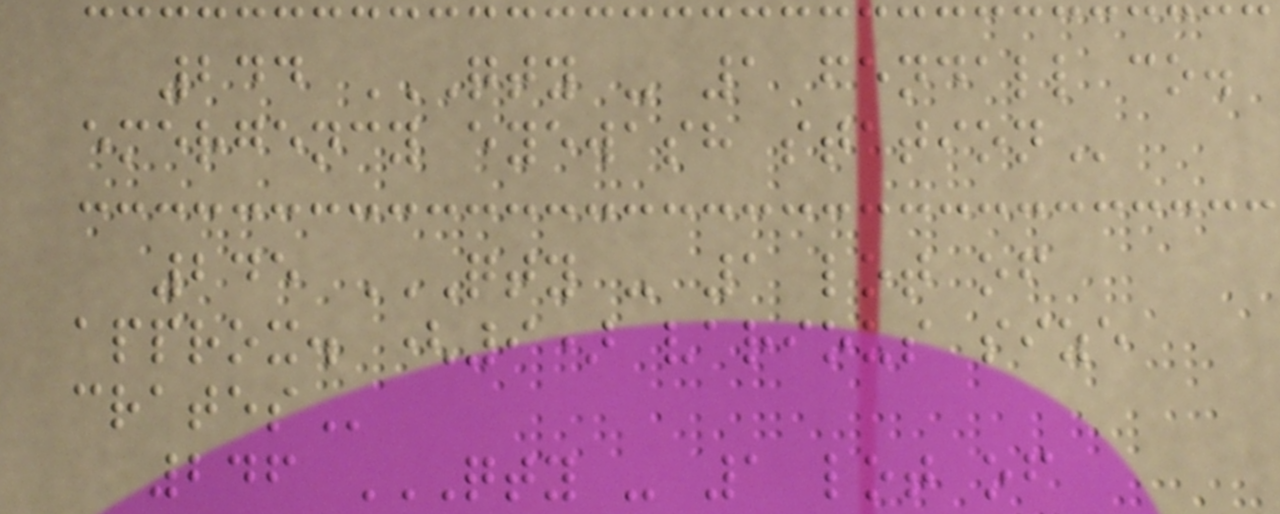244 QTY - 1 FENDALL CO.
EMERGENCY EYEWASH STATION
245 QTY - 1 LOT OF
APPROX. (9) VARIOUS SIZE
CRATES
246 QTY - 1 LOT OF
